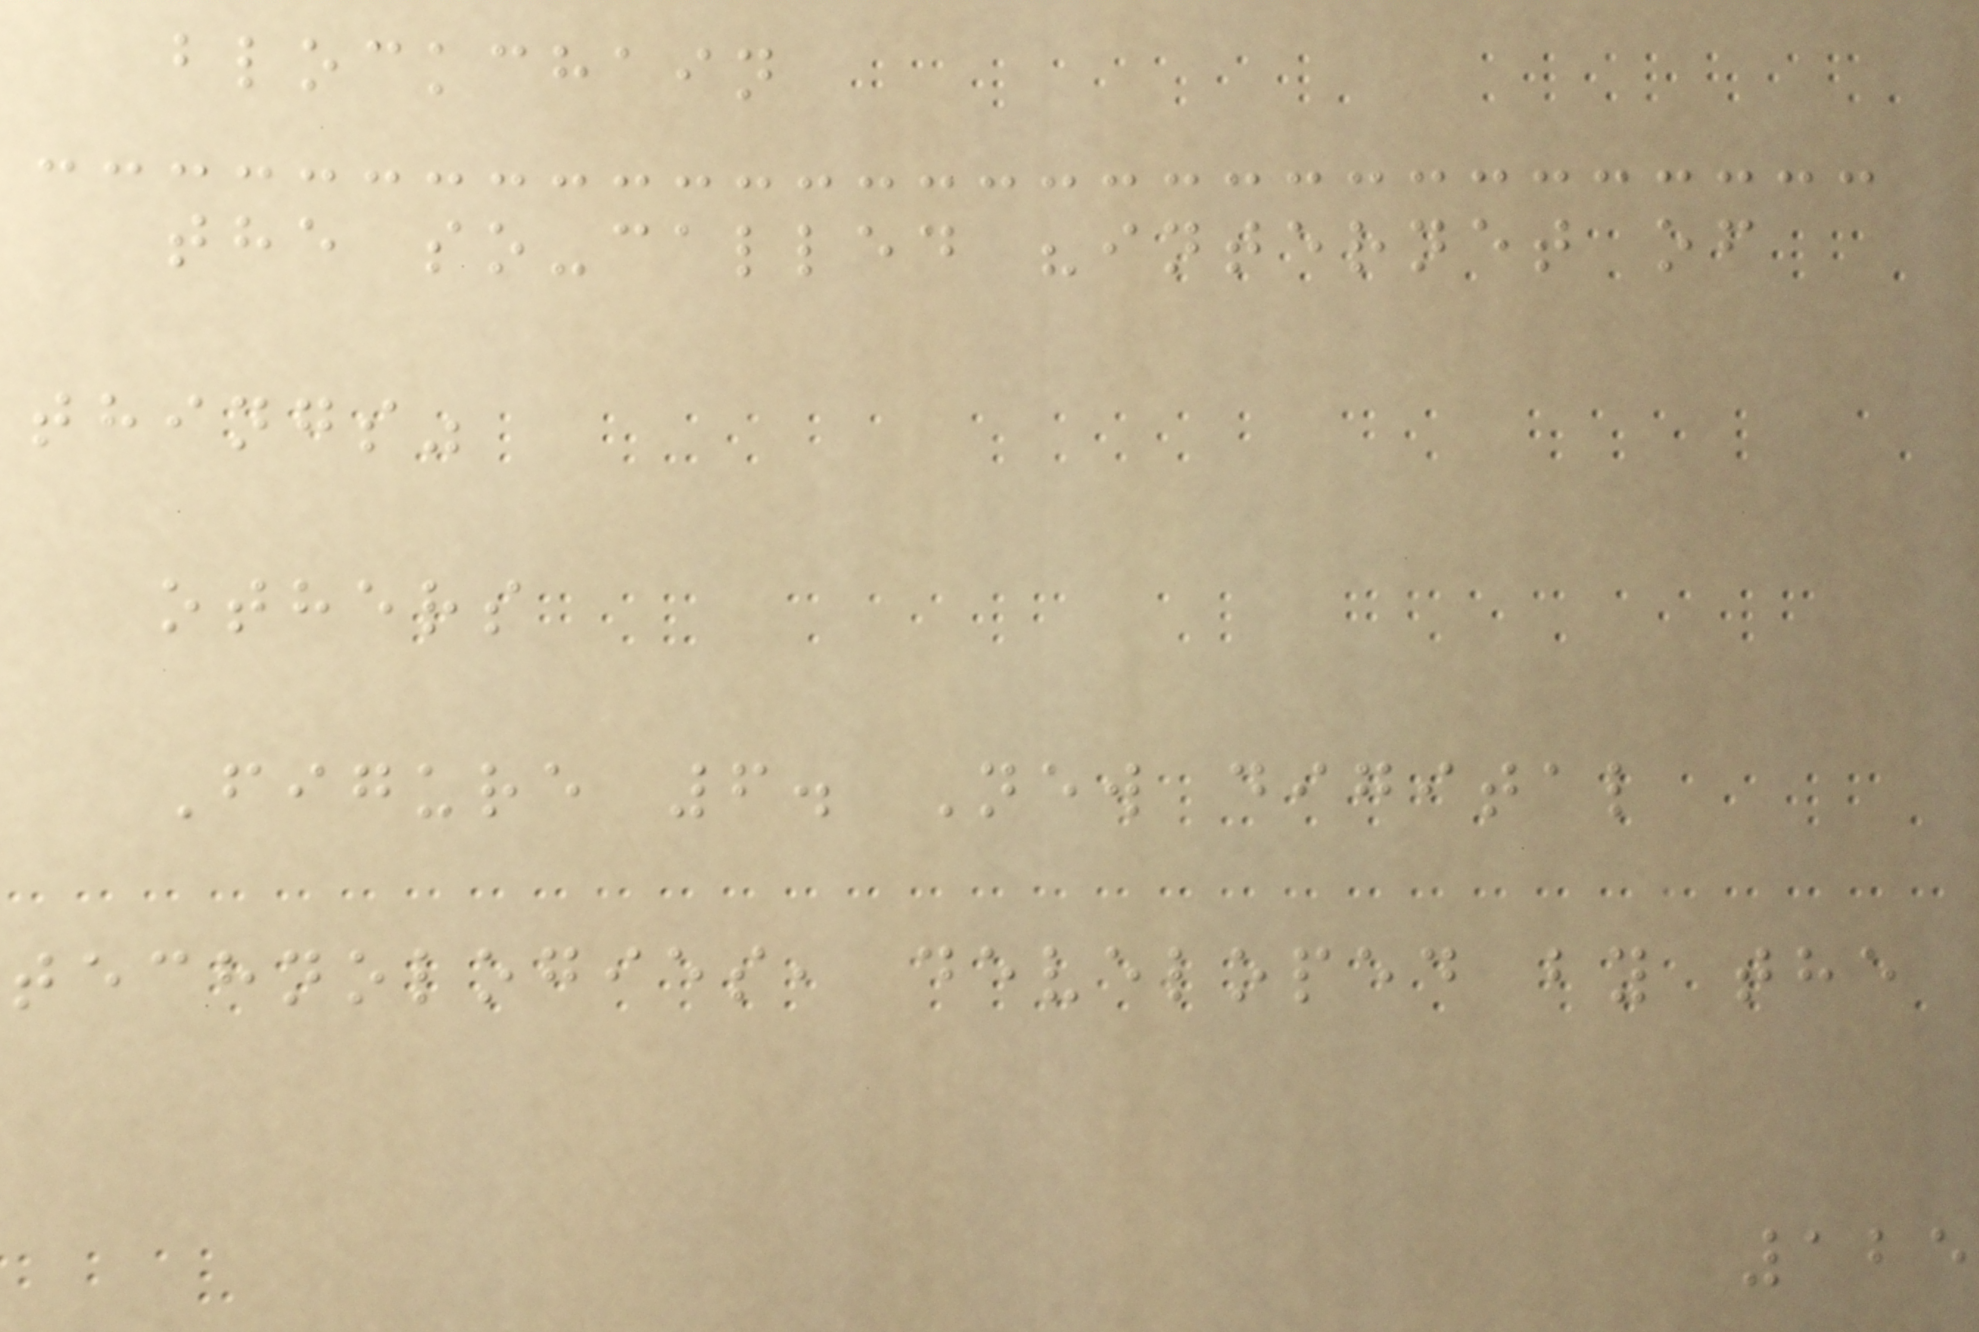blockchain
the so-called "internet of
things"
others
Figure 6. New digital
technologies, developed by the
125
